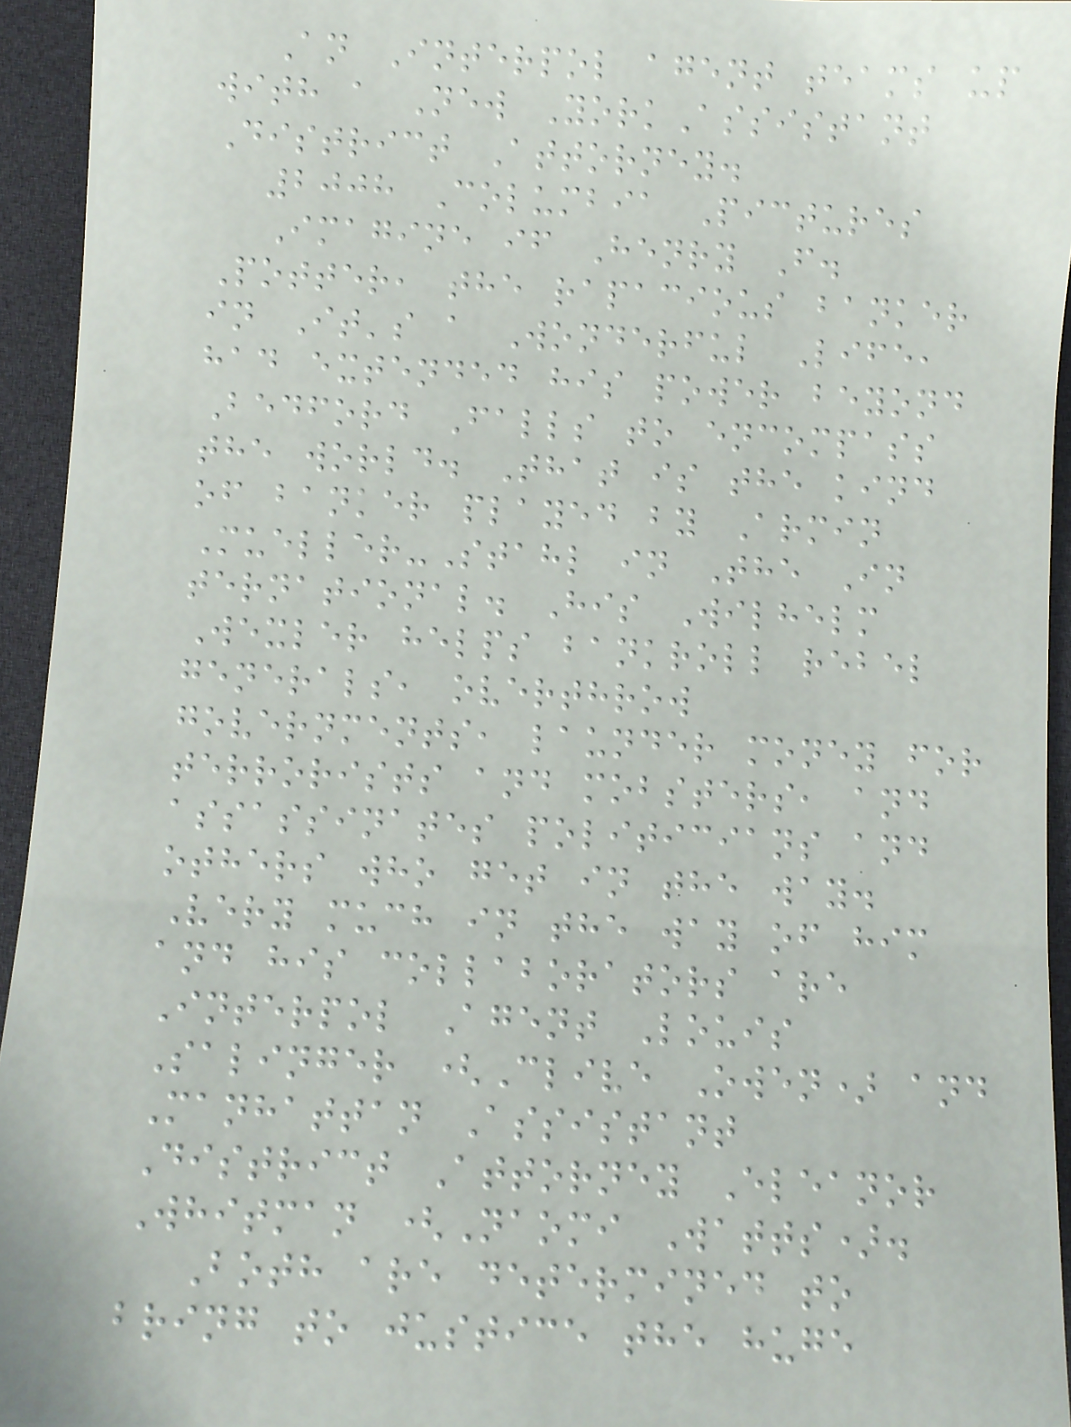An Interpol agent teams up
with a New YorkAssistant
District Attorney.
2008 Columbia Pictures
Imagine if Henry F.
Potter, the rapacious banker
in It's a Wonderful Life,
had extended his power beyond
Bedford Falls to encompass
the world. That is the kind
of banker played by Armin
Mueller-Stahl in The In
ternational. His Wilhelm
Wexler helps bankroll rebel
generals, overthrow
governments, launder money for
terrorists and mobsters, and
assassinates politicians and
others who get in the way.
Very much in the way of him
and his collaborators are
Interpol Agent Louis
Salinger (Clive Owen) and
Manhattan Assistant
District Attorney Eleanor
Whitman (Naomi Watts).
Both are determined to
bring to justice the huge
